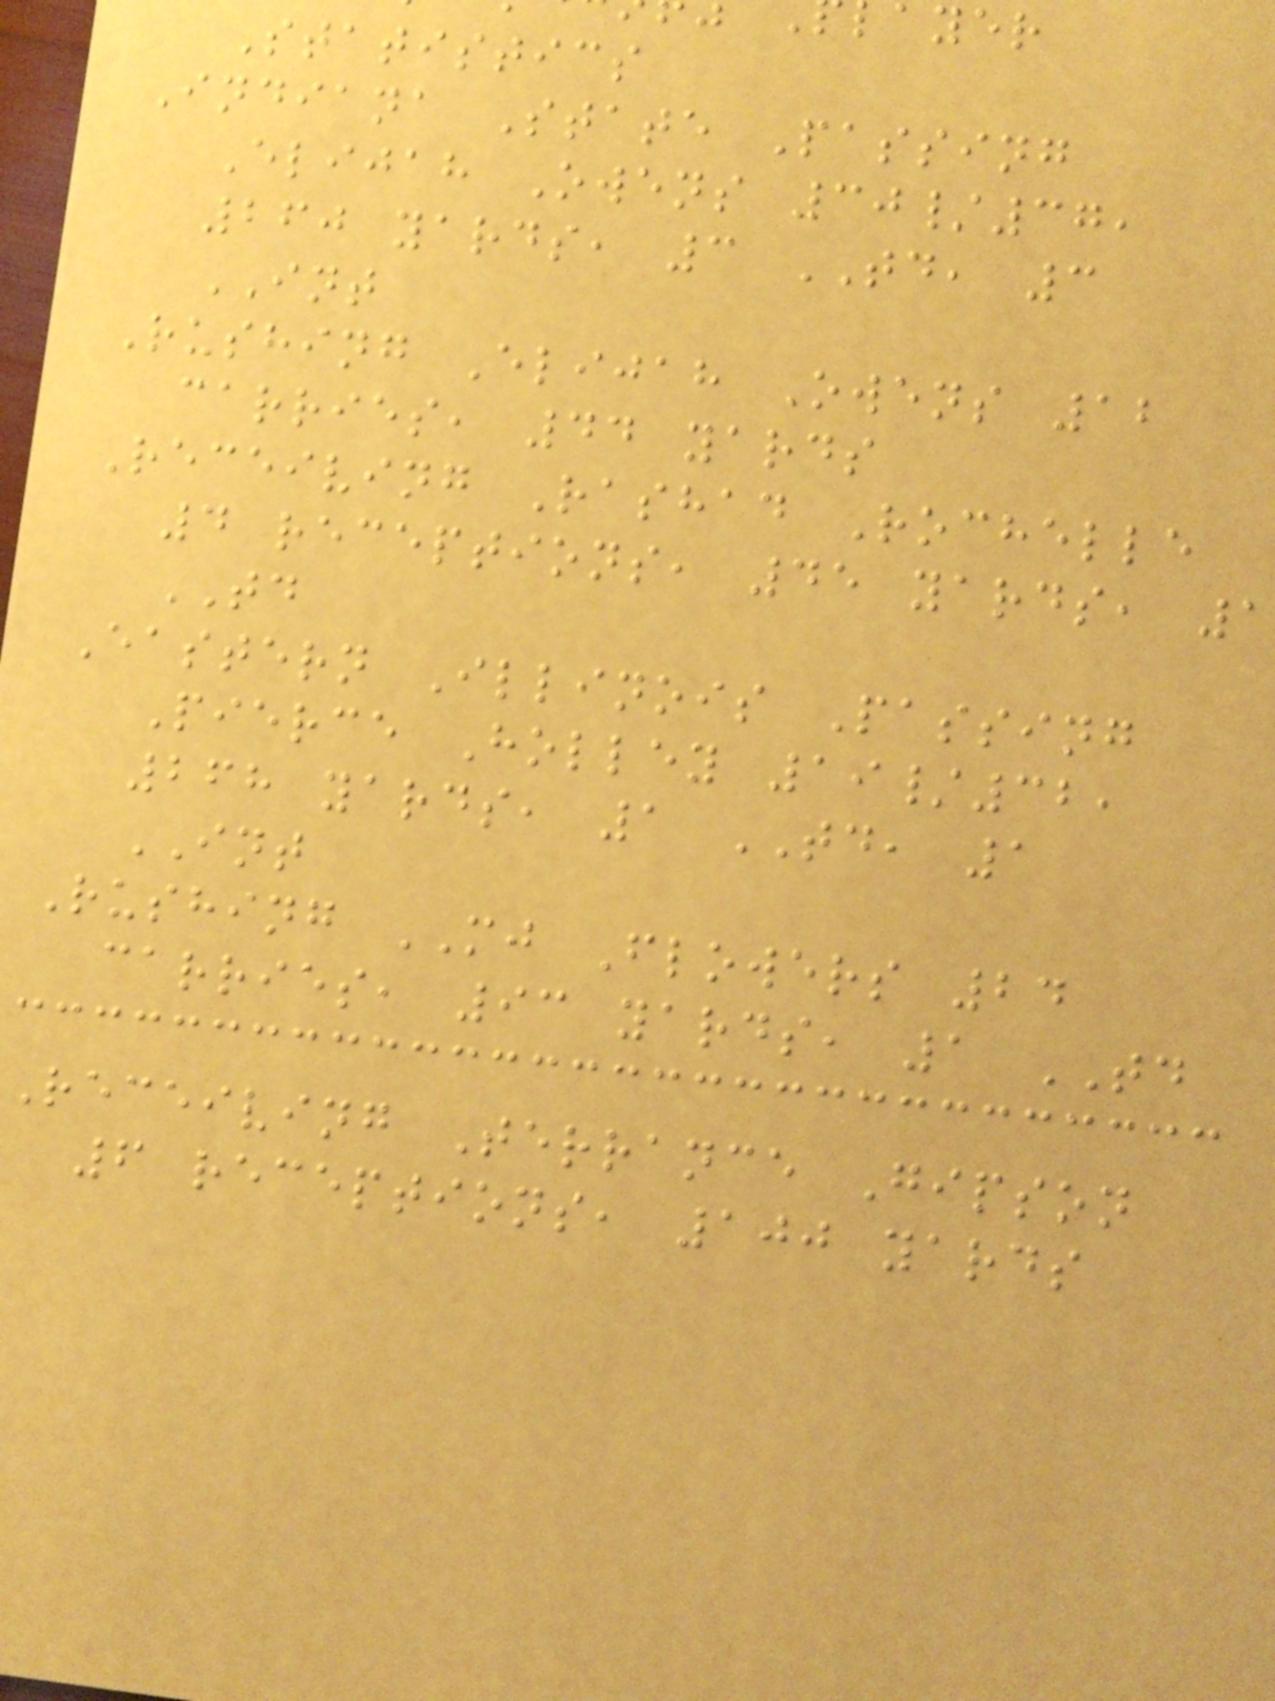Statistics
Indiana State Passing
Elijah Owens 30/37,
260 yards, 3 TD, 3
INT
Rushing Elijah Owens 12
carries, 44 yards
Receiving Rashad Rochelle
4 receptions, 45 yards, 1
TD
Eastern Illinois Passing
Pierce Holley 19/32,
268 yards, 1 TD, 1
INT
Rushing MJ Flowers 24
carries, 93 yards, 1 TD
Receiving Terrance Gipson
6 receptions, 100 yards
